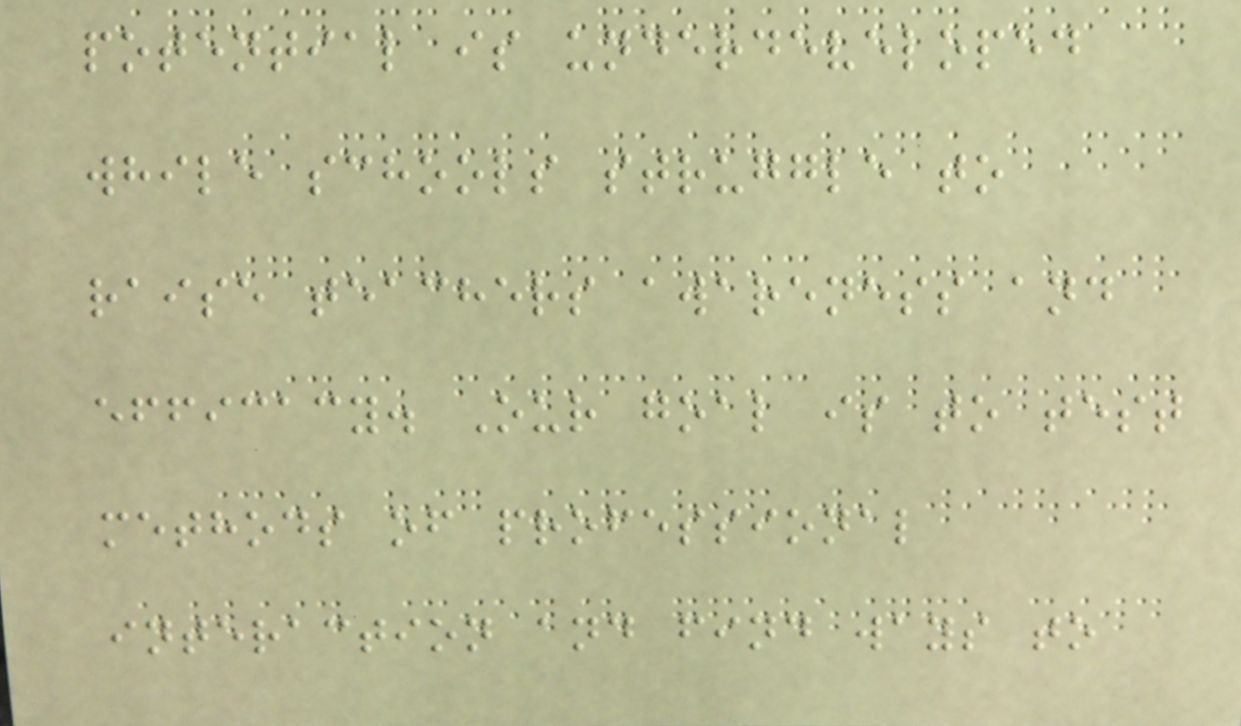potential is underdeveloped
while schools struggle to
raise teachers awareness and
efficacy. Our goal is to test
methods of professional
interaction and find ways to
